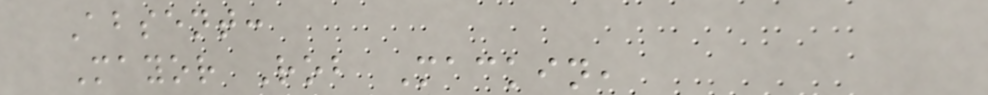Absent:
Mayor Rob Mackin,
